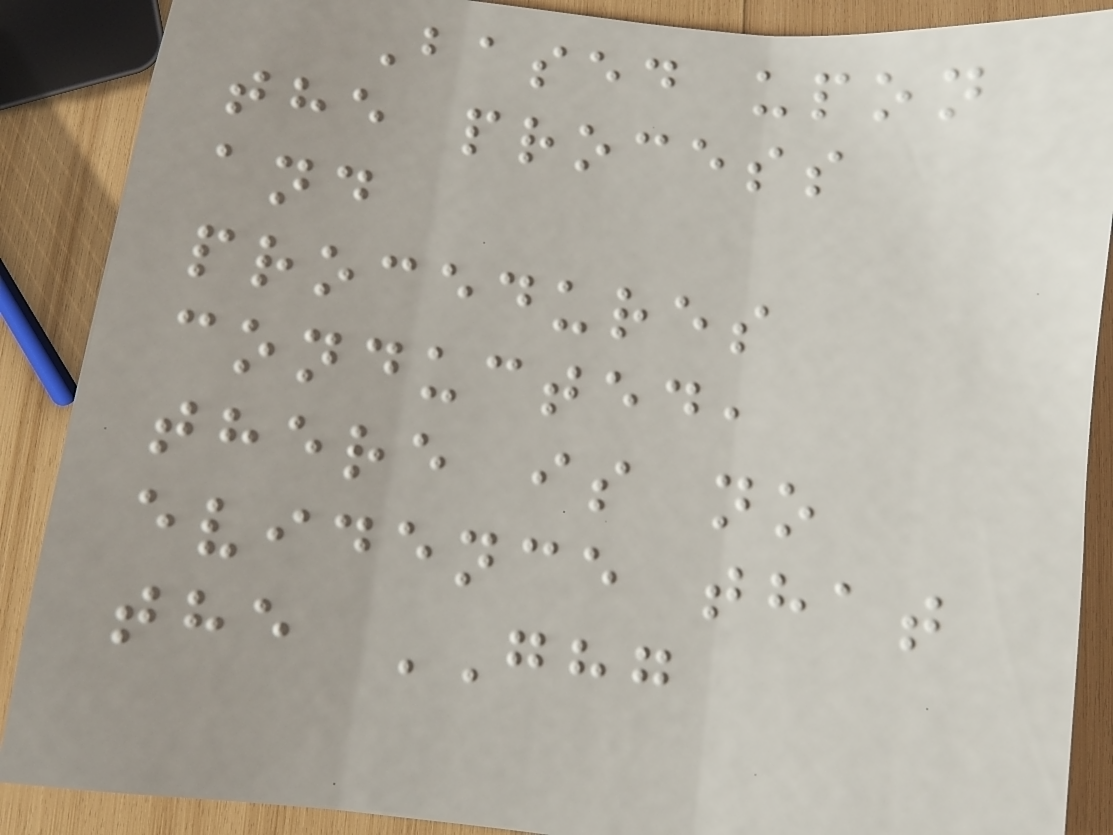Based upon
the process
and
procedures
conducted,
there is no
evidence that
the GHG
